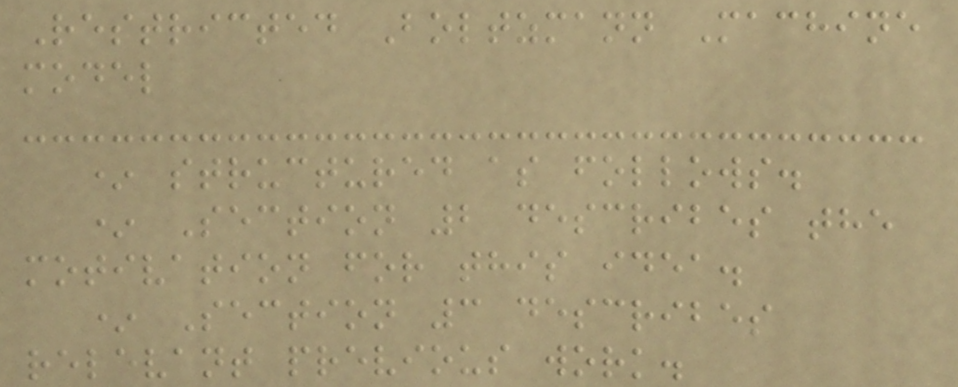Restricted Boltzmann Machine
model
* structured as follows.
* Section 2 describes the
motivation for this idea.
* Section 3 describes
relevant previous work.
